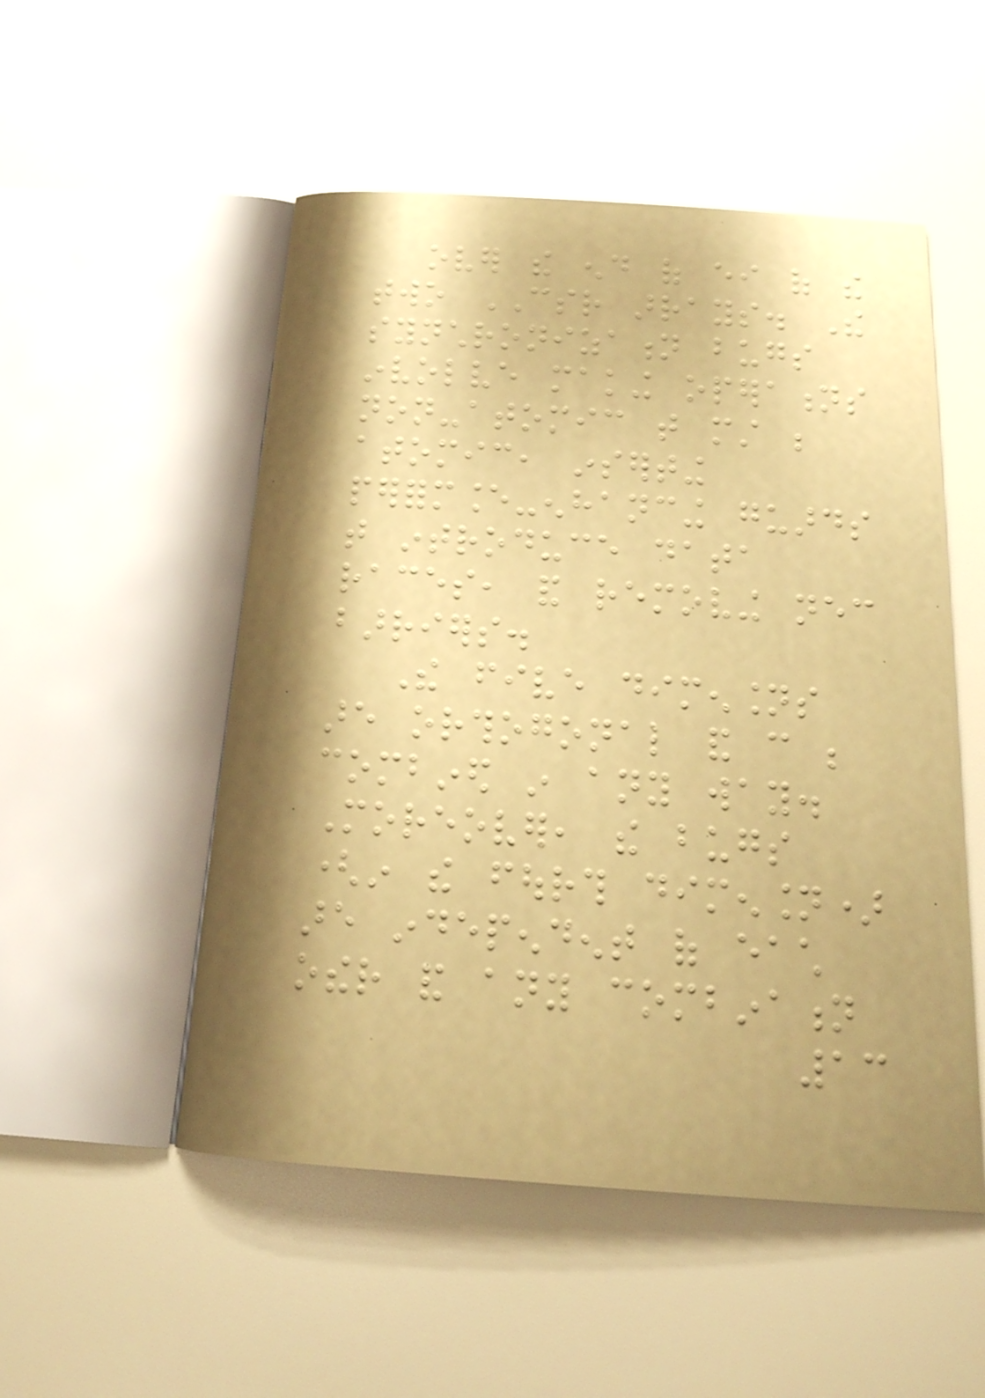over the end of either of the
two CSR arrays. The
synchronization bugs
involve making operations
non-atomic that must be
atomic, inserting
performance-enhancing guards
that introduce data
races, and removing necessary
barriers.
The five dimensions
are orthogonal and can be
combined in any way.
Moreover, the bugs
(in the fourth dimension)
are independent of each
other and any combination
13
